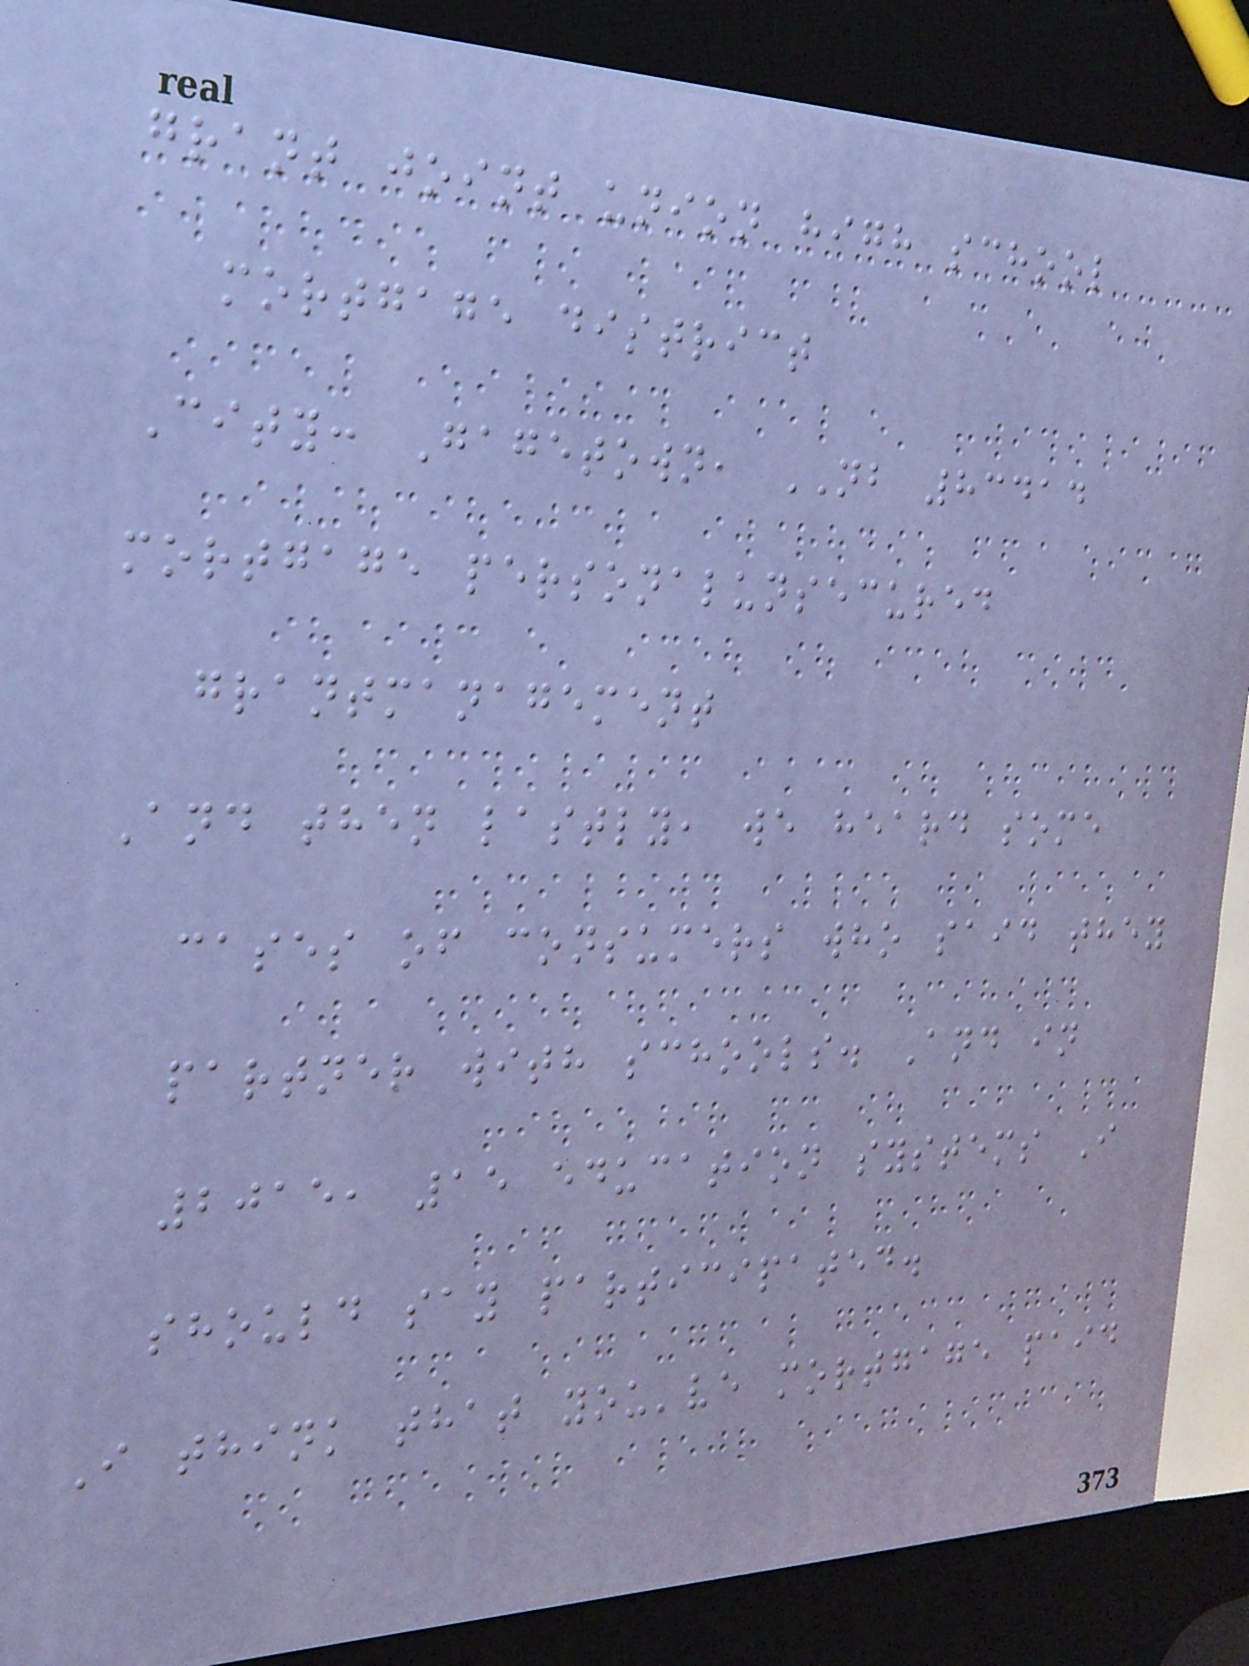grant joint union high school
mortgage district
City: Gagetown, NB 83414
mortgage personalunsecured
grantmanagement
And then lastly, we heard some
cases of consumers who said they
partner with schools. And in
2015, 15 education systems I
should say participated.
I think that you've mortgage paid
